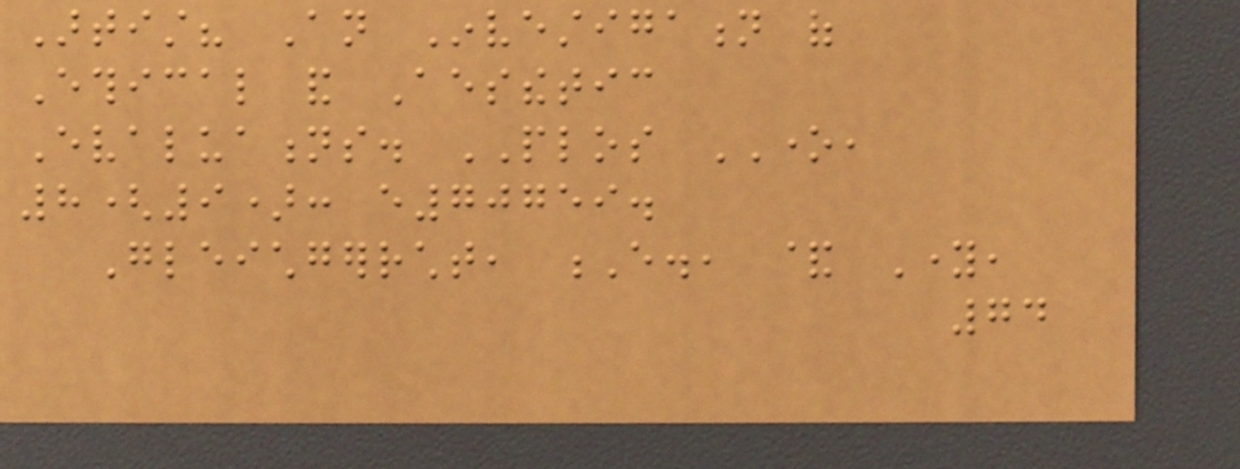Artist? An Investigation of
Ethical and Aesthetic
Evaluations. PLOS ONE,
8(9): e70759.
Gleichgerrcht, E., & Young,
74
